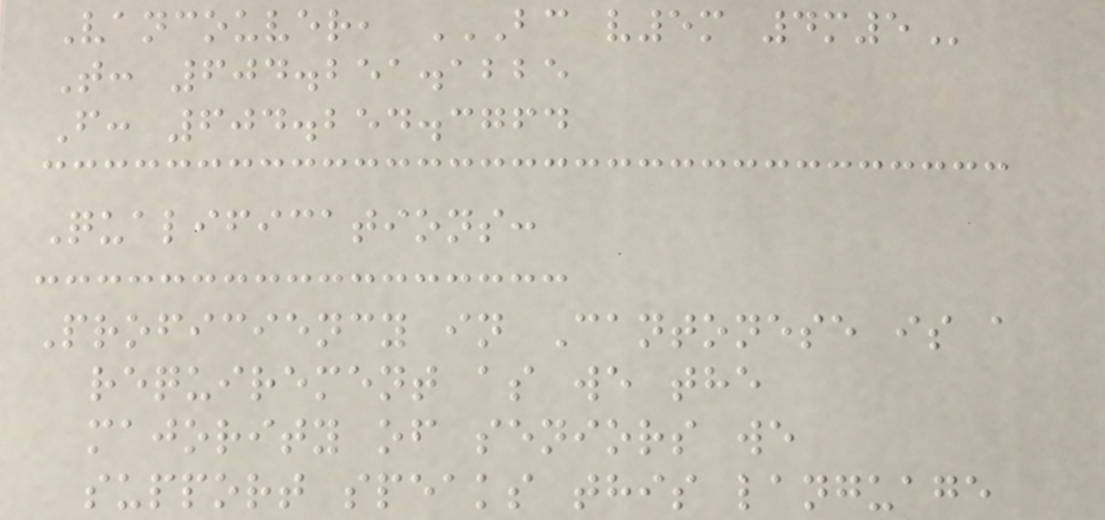Vancouver, BC V5M 4M5
T: 604.251.1225
F: 604.254.3764
Qualifications:
Proficiency in Cantonese is a
requirement as we the
majority of seniors we
support speaks this language
